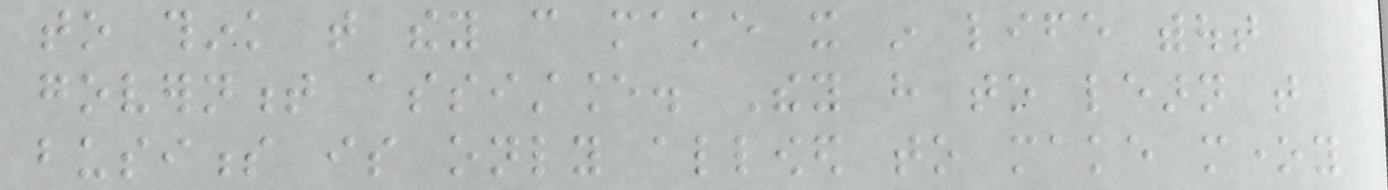to think that they can make it in life without
government assistance. They have to learn that
business is only allowed to make money
